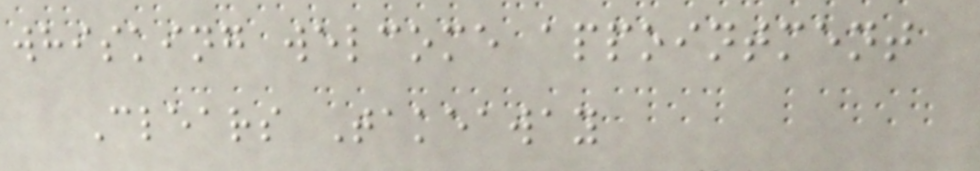whisking welcome appointment
Clears Takeaway
